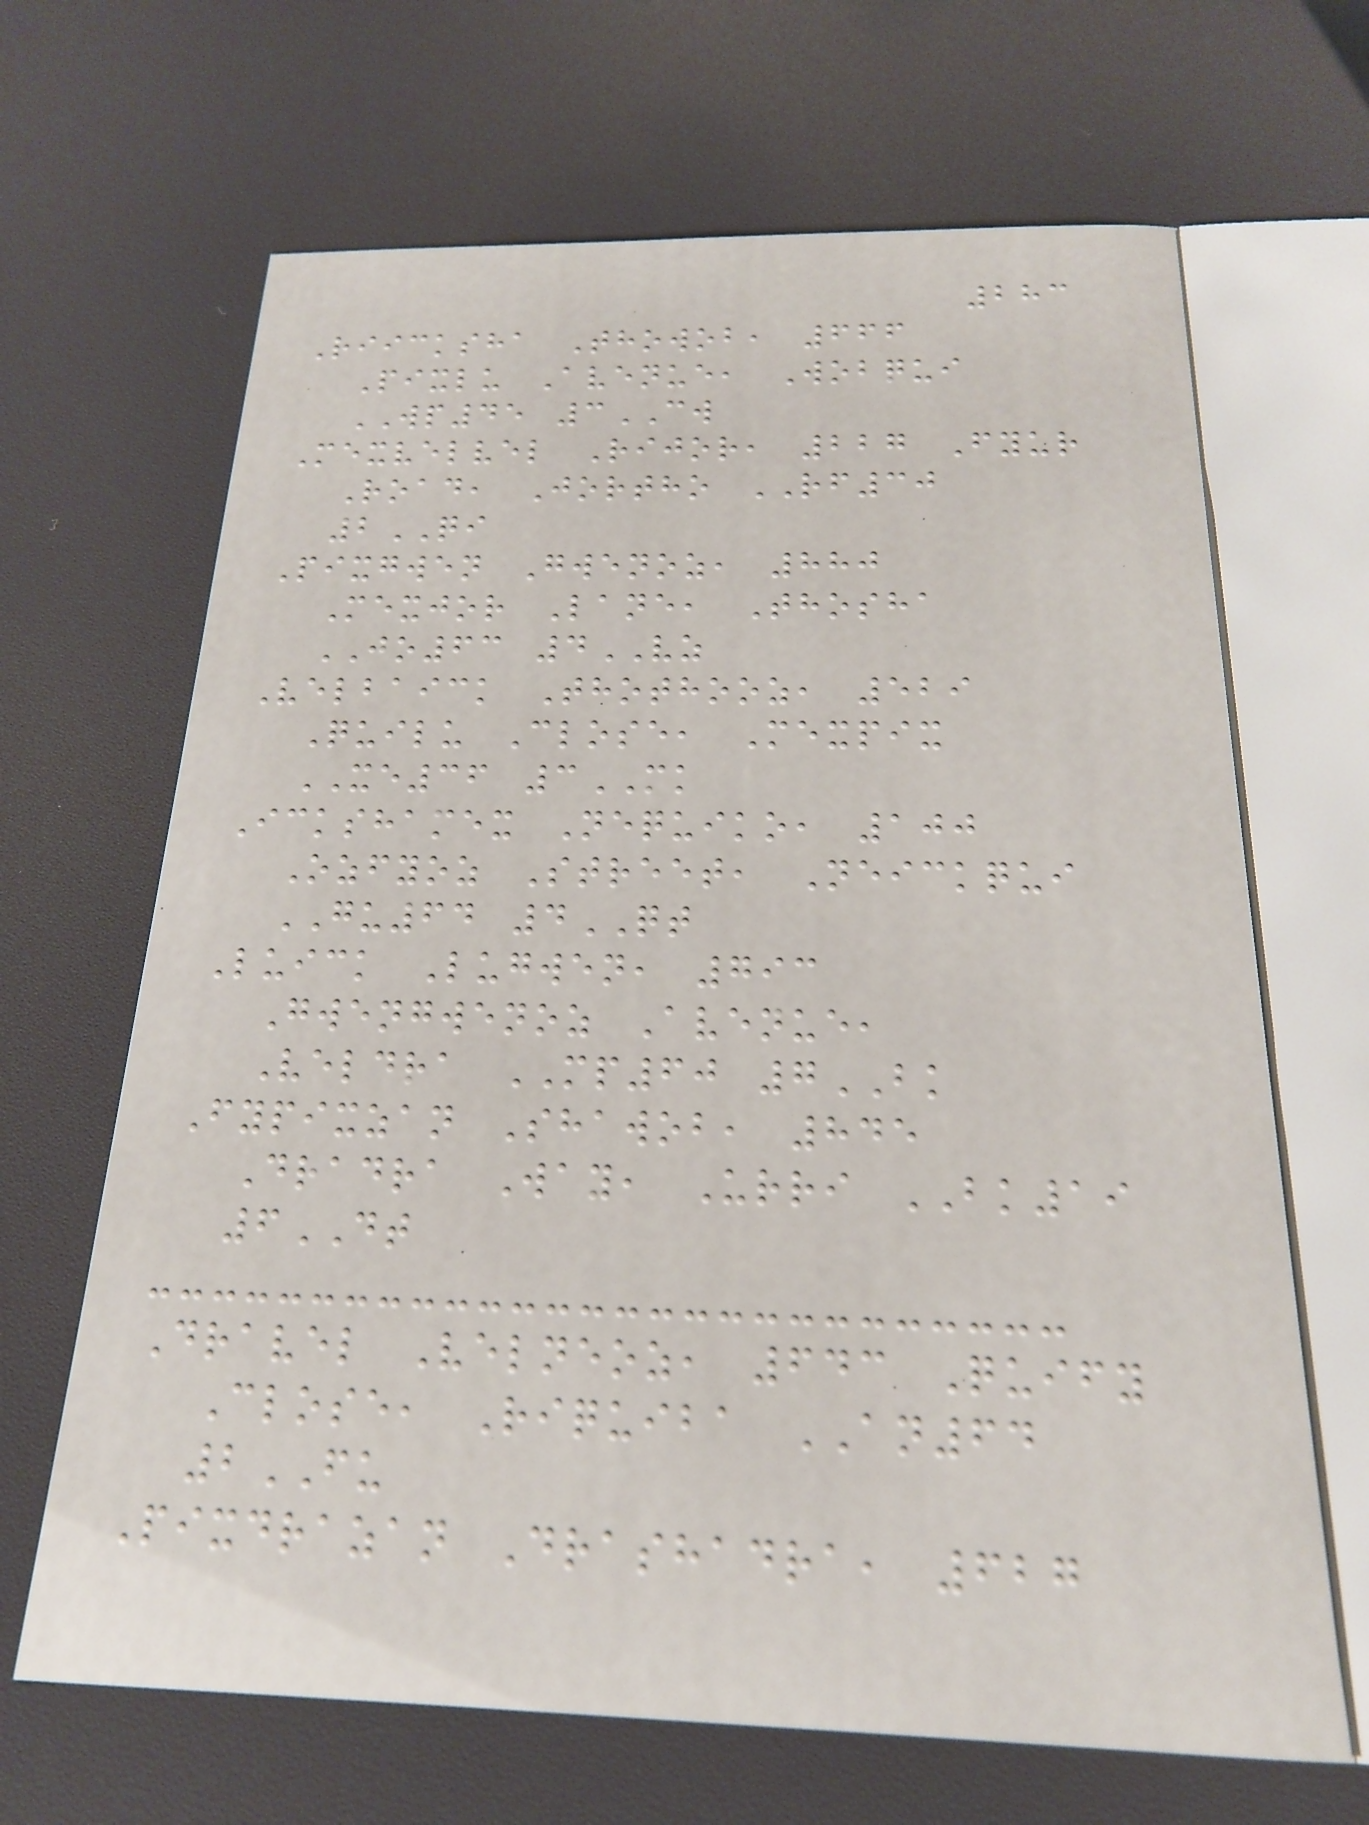283
Riicksha Thowob, 666
Pixlu Avenue, Wobqui
WP45 3CW
Mexvelvel Rijor, 227 Fyur
Road, Jortho RF30
2QI
Pixgwen Gwenoz, 880
Mexjor Lane, Thosha
JO63 4VZ
Velbaick Thothooz, 529
Quilu Close, Mexpix
XE36 3MK
Ickshamex Nequiko, 100
Ozfyoz Street, Neickqui
GU64 4QT
Luick Lugwen, 793
Gwengwenoz Avenue,
Veldra MP60 7BK
Fypixzan Shawob, 845
Dradra Way, Urri BK19
6DT
Dravel Velneoz, 643 Quify
Close, Riquiba AN64
2FU
Pixdrazan Drashadra, 627
